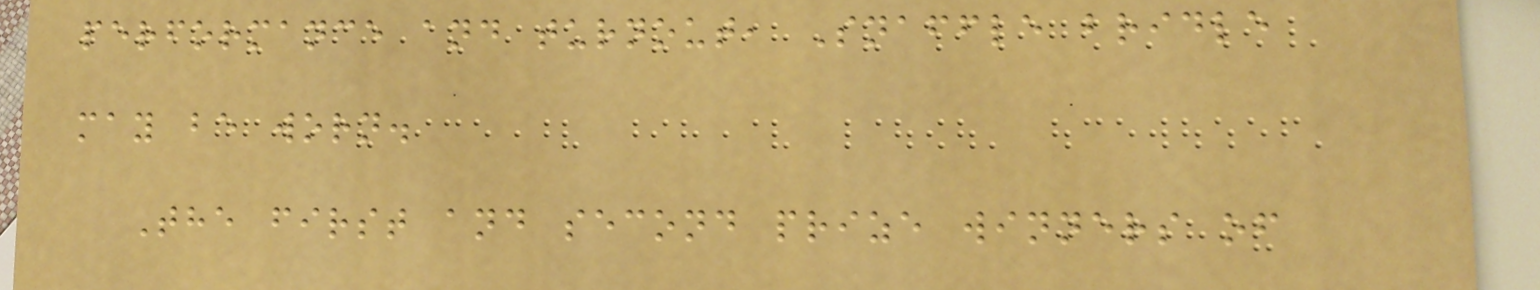performance and turnout, Snaffle bridle
may be worn.
The first and second prize winners of
